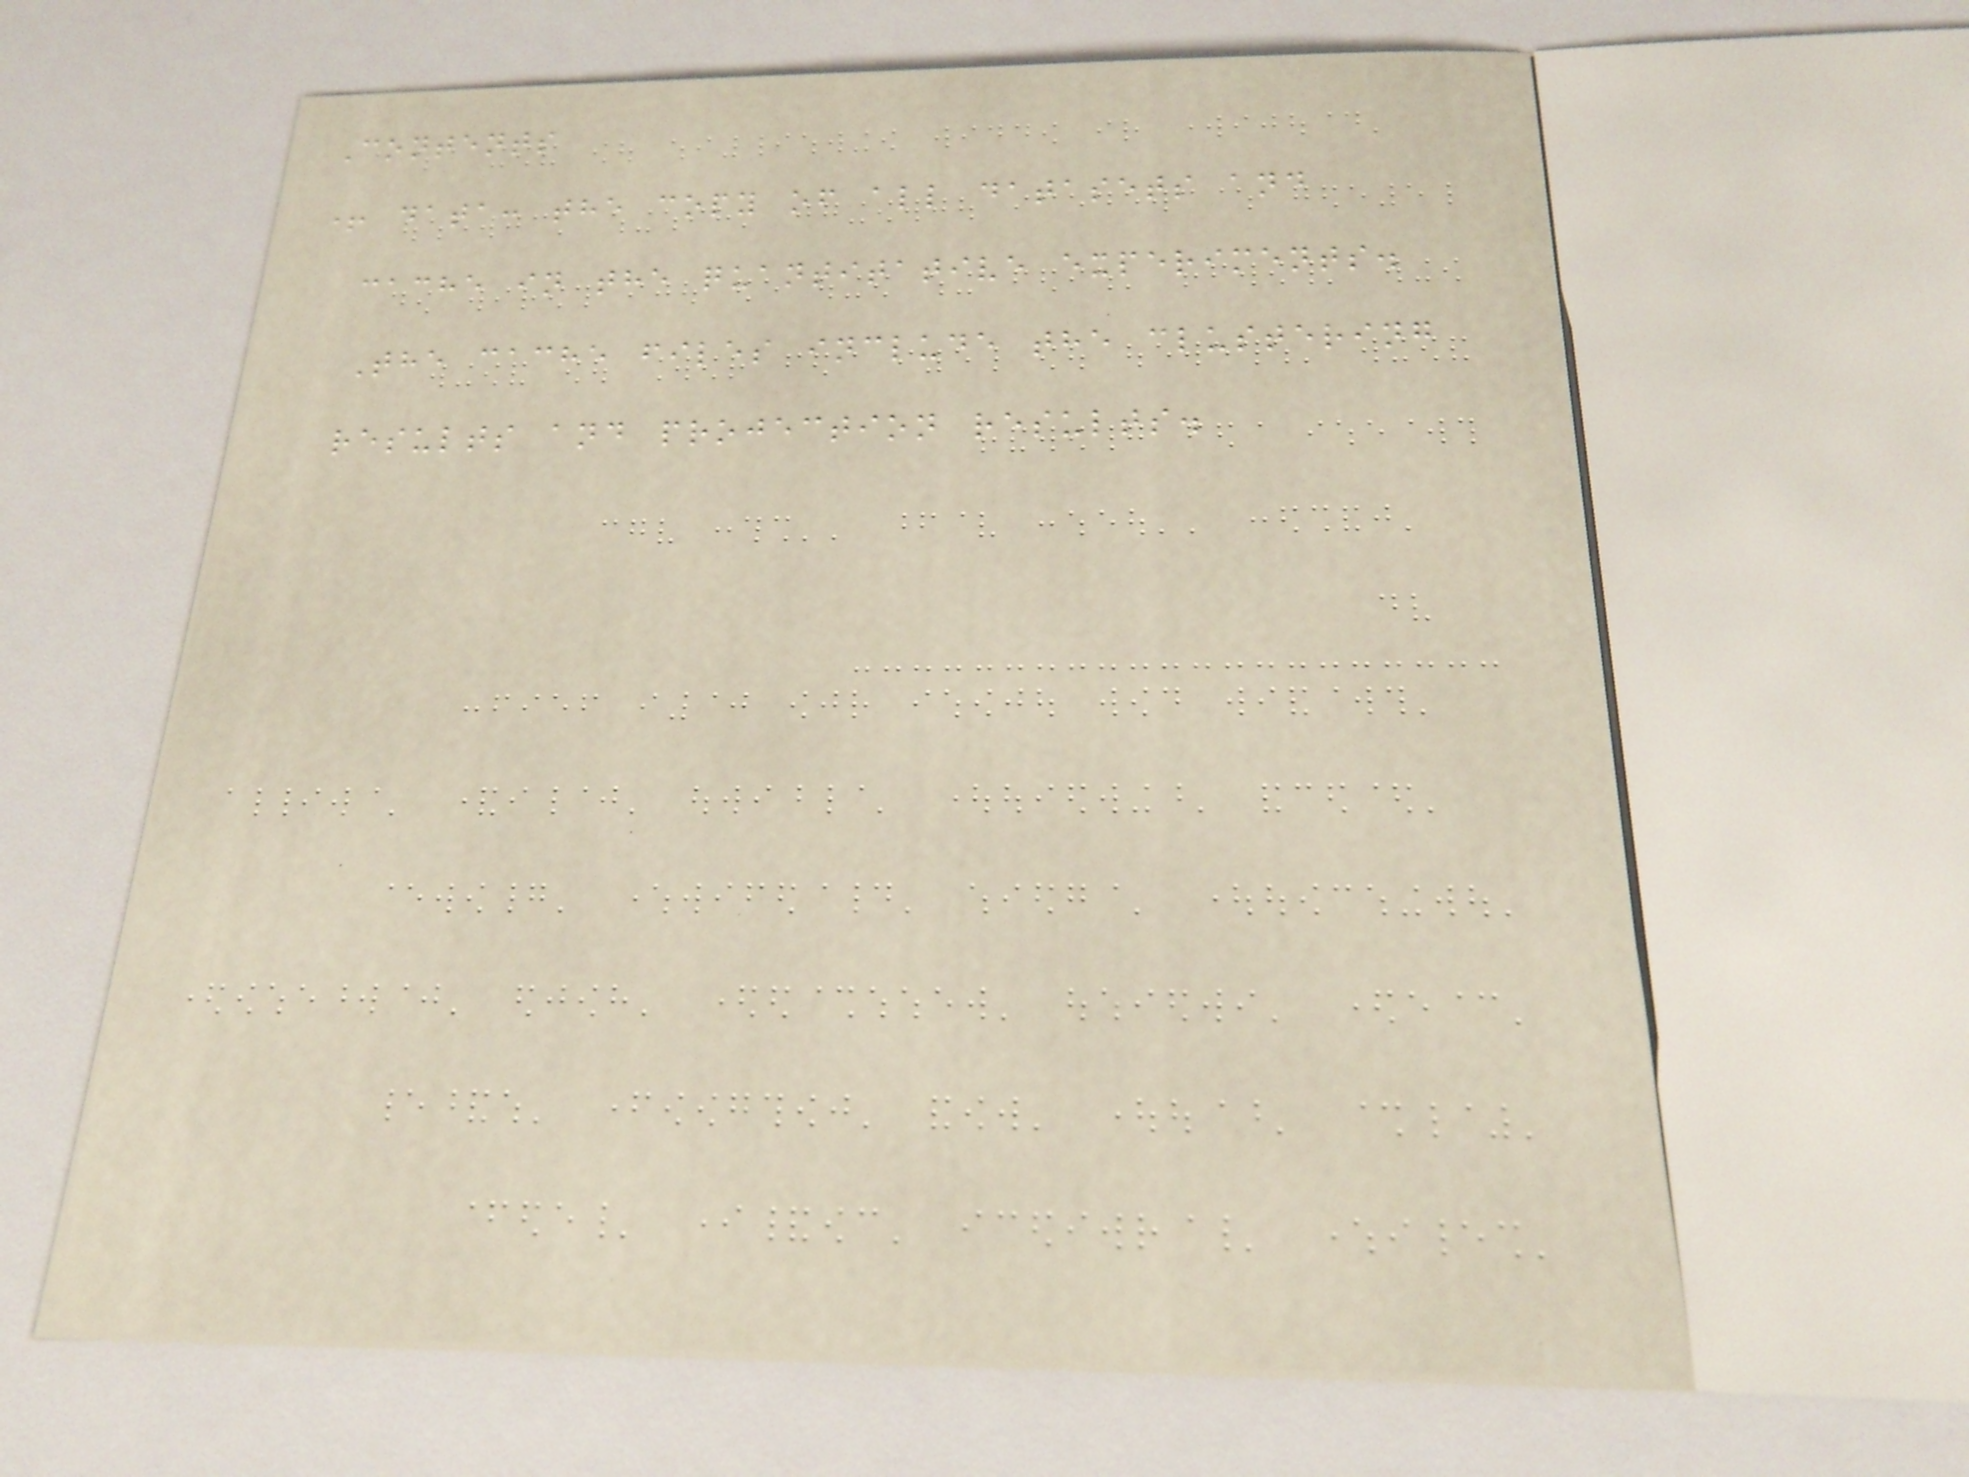Contents
+ data: the copy of all datasets and
cache in the quantitative experiments.
The cache files include the clustering
results and projection results.
